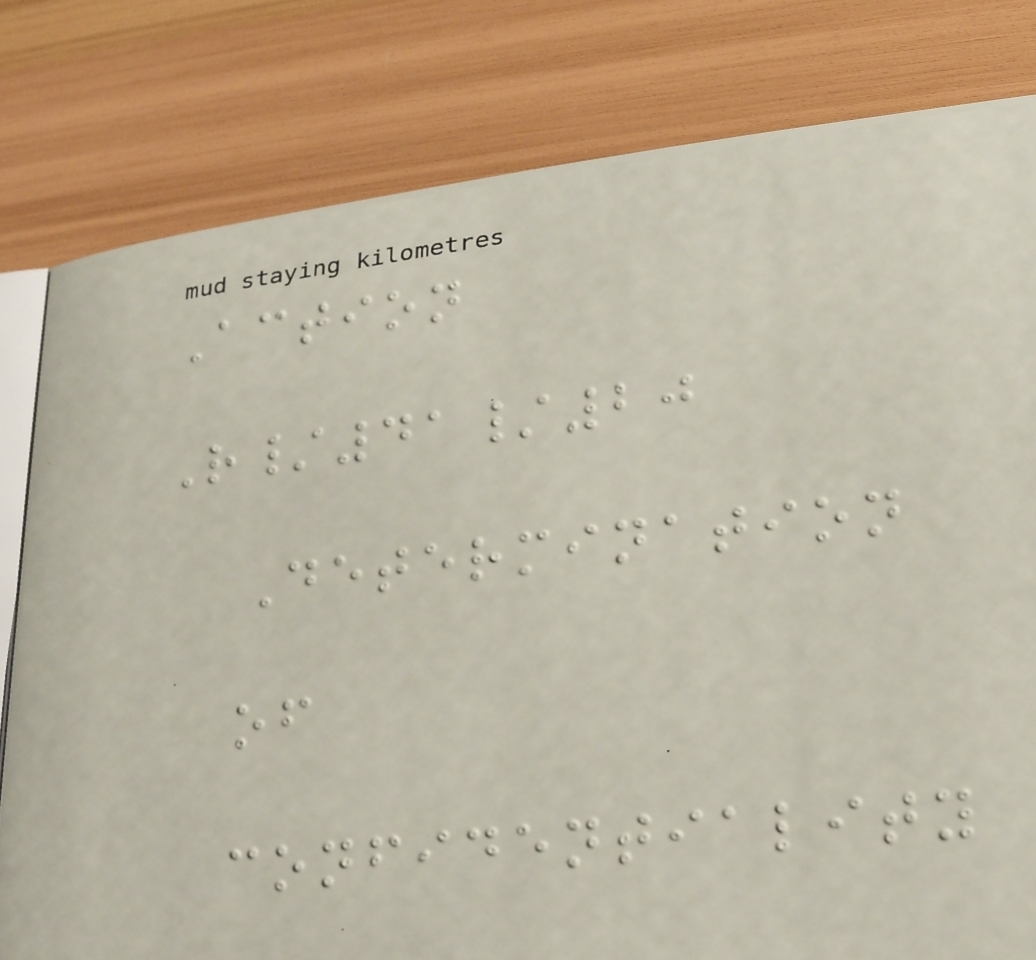Action
R/41/20
Determination
of
confidentiality
